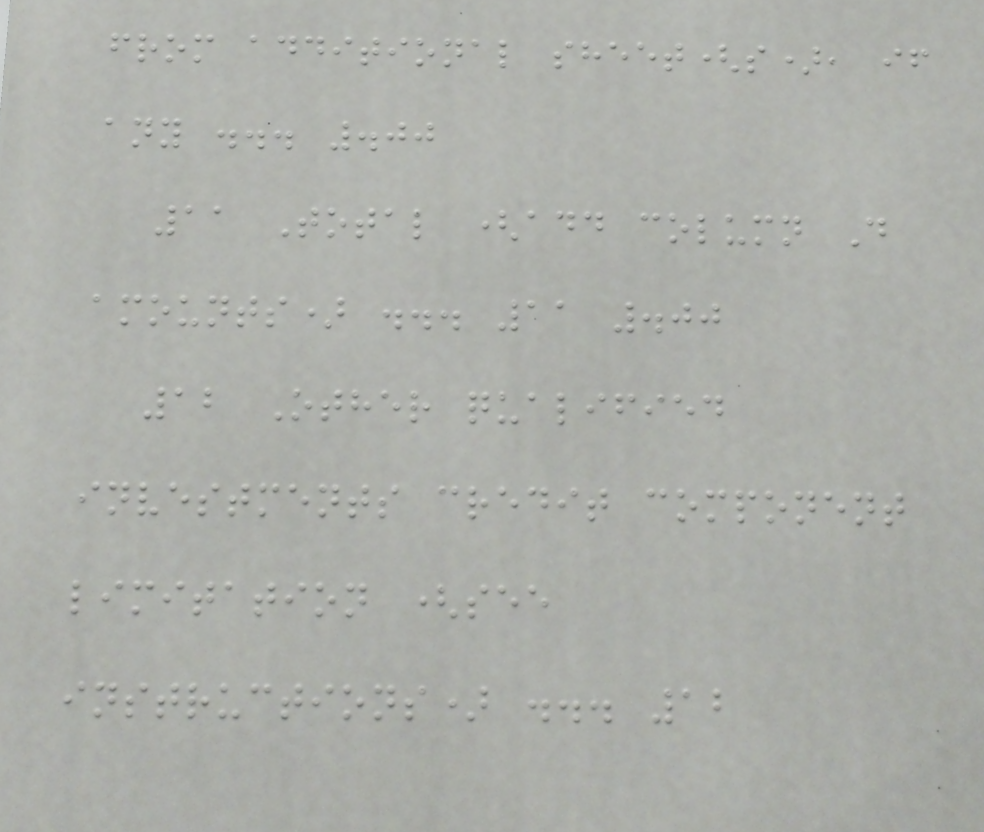from additional sheet(s), if
any ... .00
11 Total (add column D
amounts) ... 11 .00
12 Other qualified
investments credit component
limitation (see
instructions) ... 12
